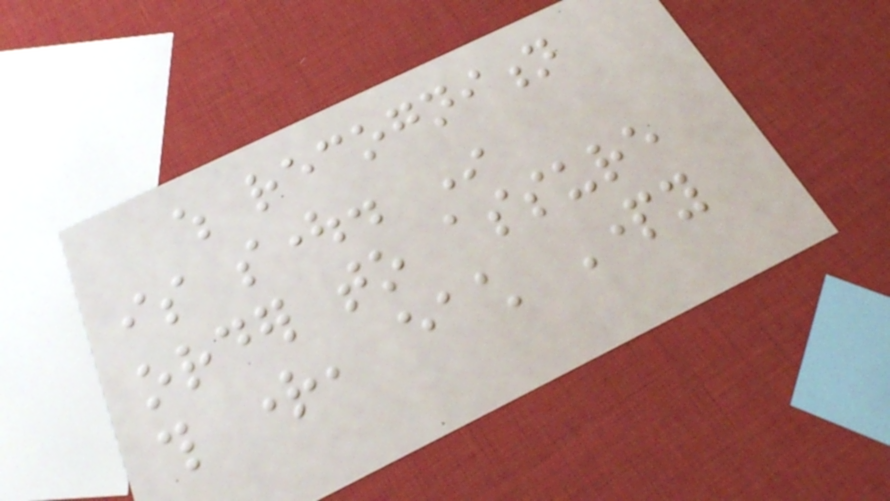which recognition
is sought. In
order to assure
this right, each Party
